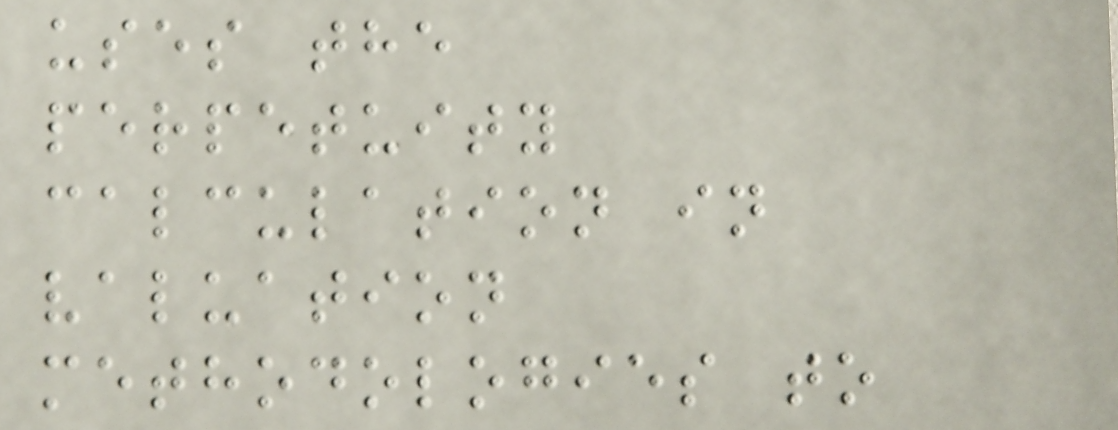uses the
perpetuity
calculation in
valuation
methodologies to
